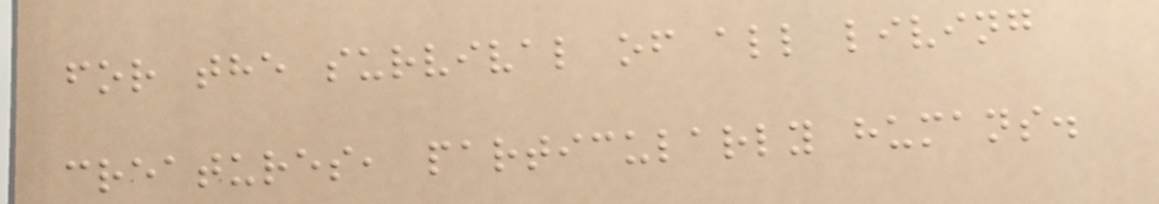for the survival of all living
creatures, particularly humans.
